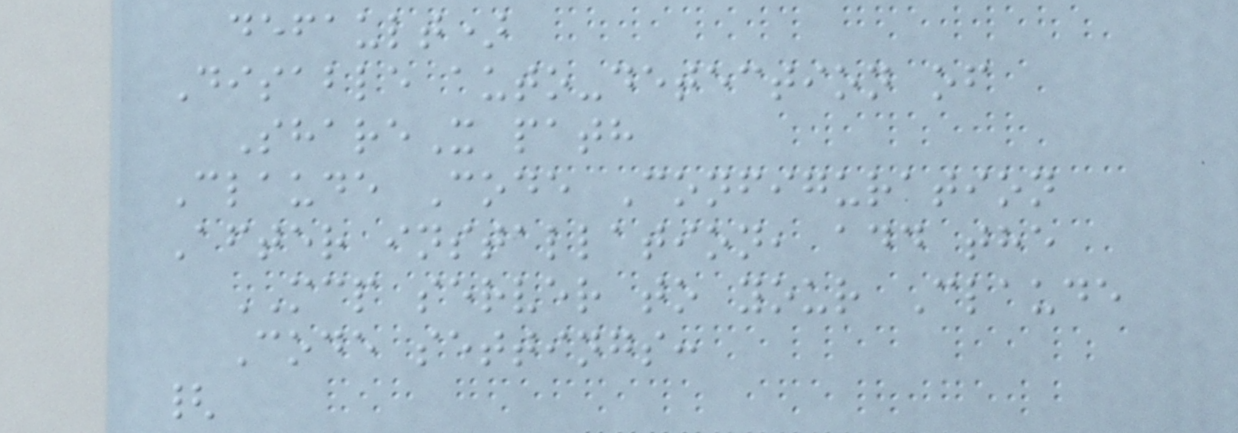default)
Disable auto-detection of
ShareX path
Claude Code Configuration
After installation, add the
MCP server to your Claude
Code settings:
{
